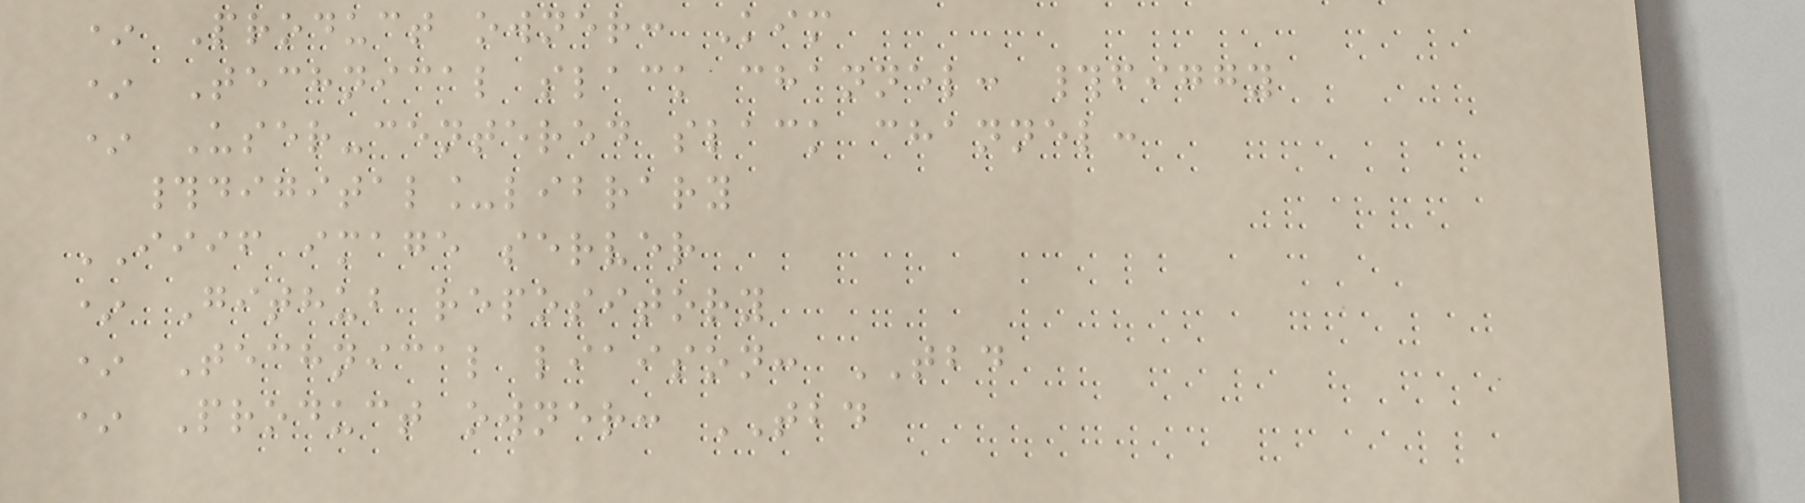* Product owner: Kim
* Technical slack channel: #figgy
* User-centered slack channel:
#digital_library
IIIF image server
* Github repository
* Technical liaison: TBD
* Product owner: TBD
